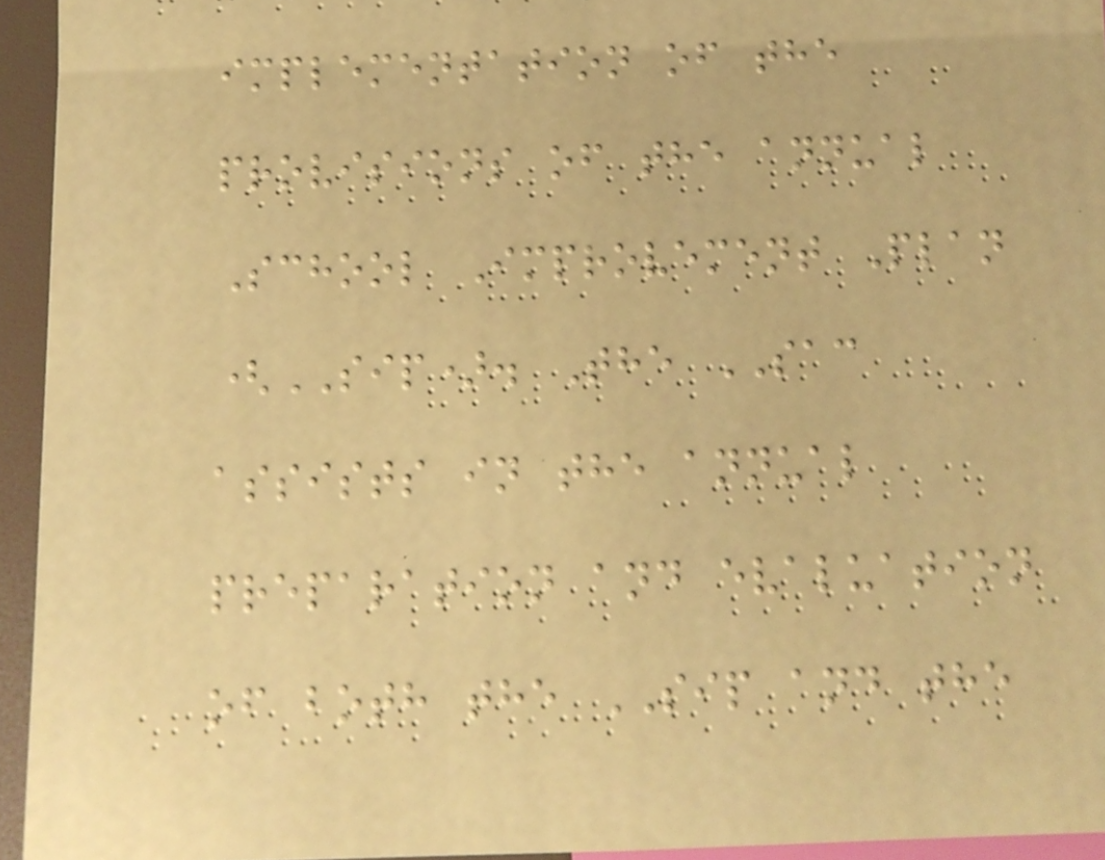implementation of the
provisions of the annual
School Improvement Plan
(SIP). The SAC
assists in the annual
preparation and evaluation
of both the SIP and the
